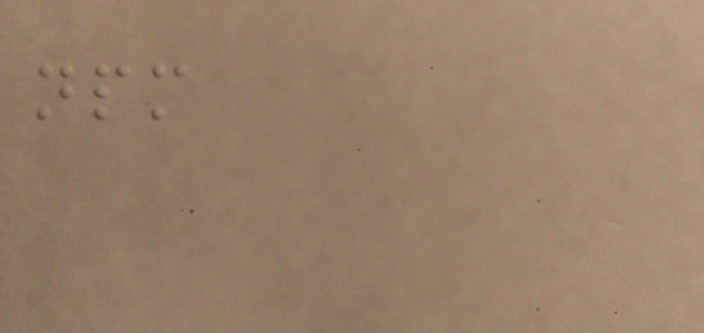npm
